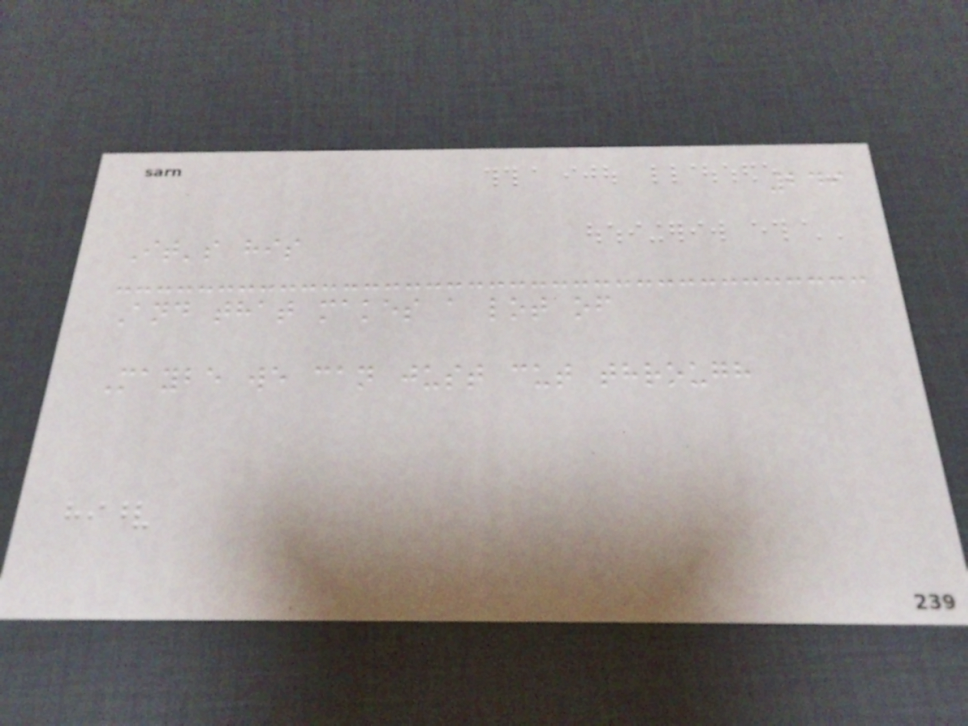249
It's his
And that makes a lot of
Maybe we can just cut through
